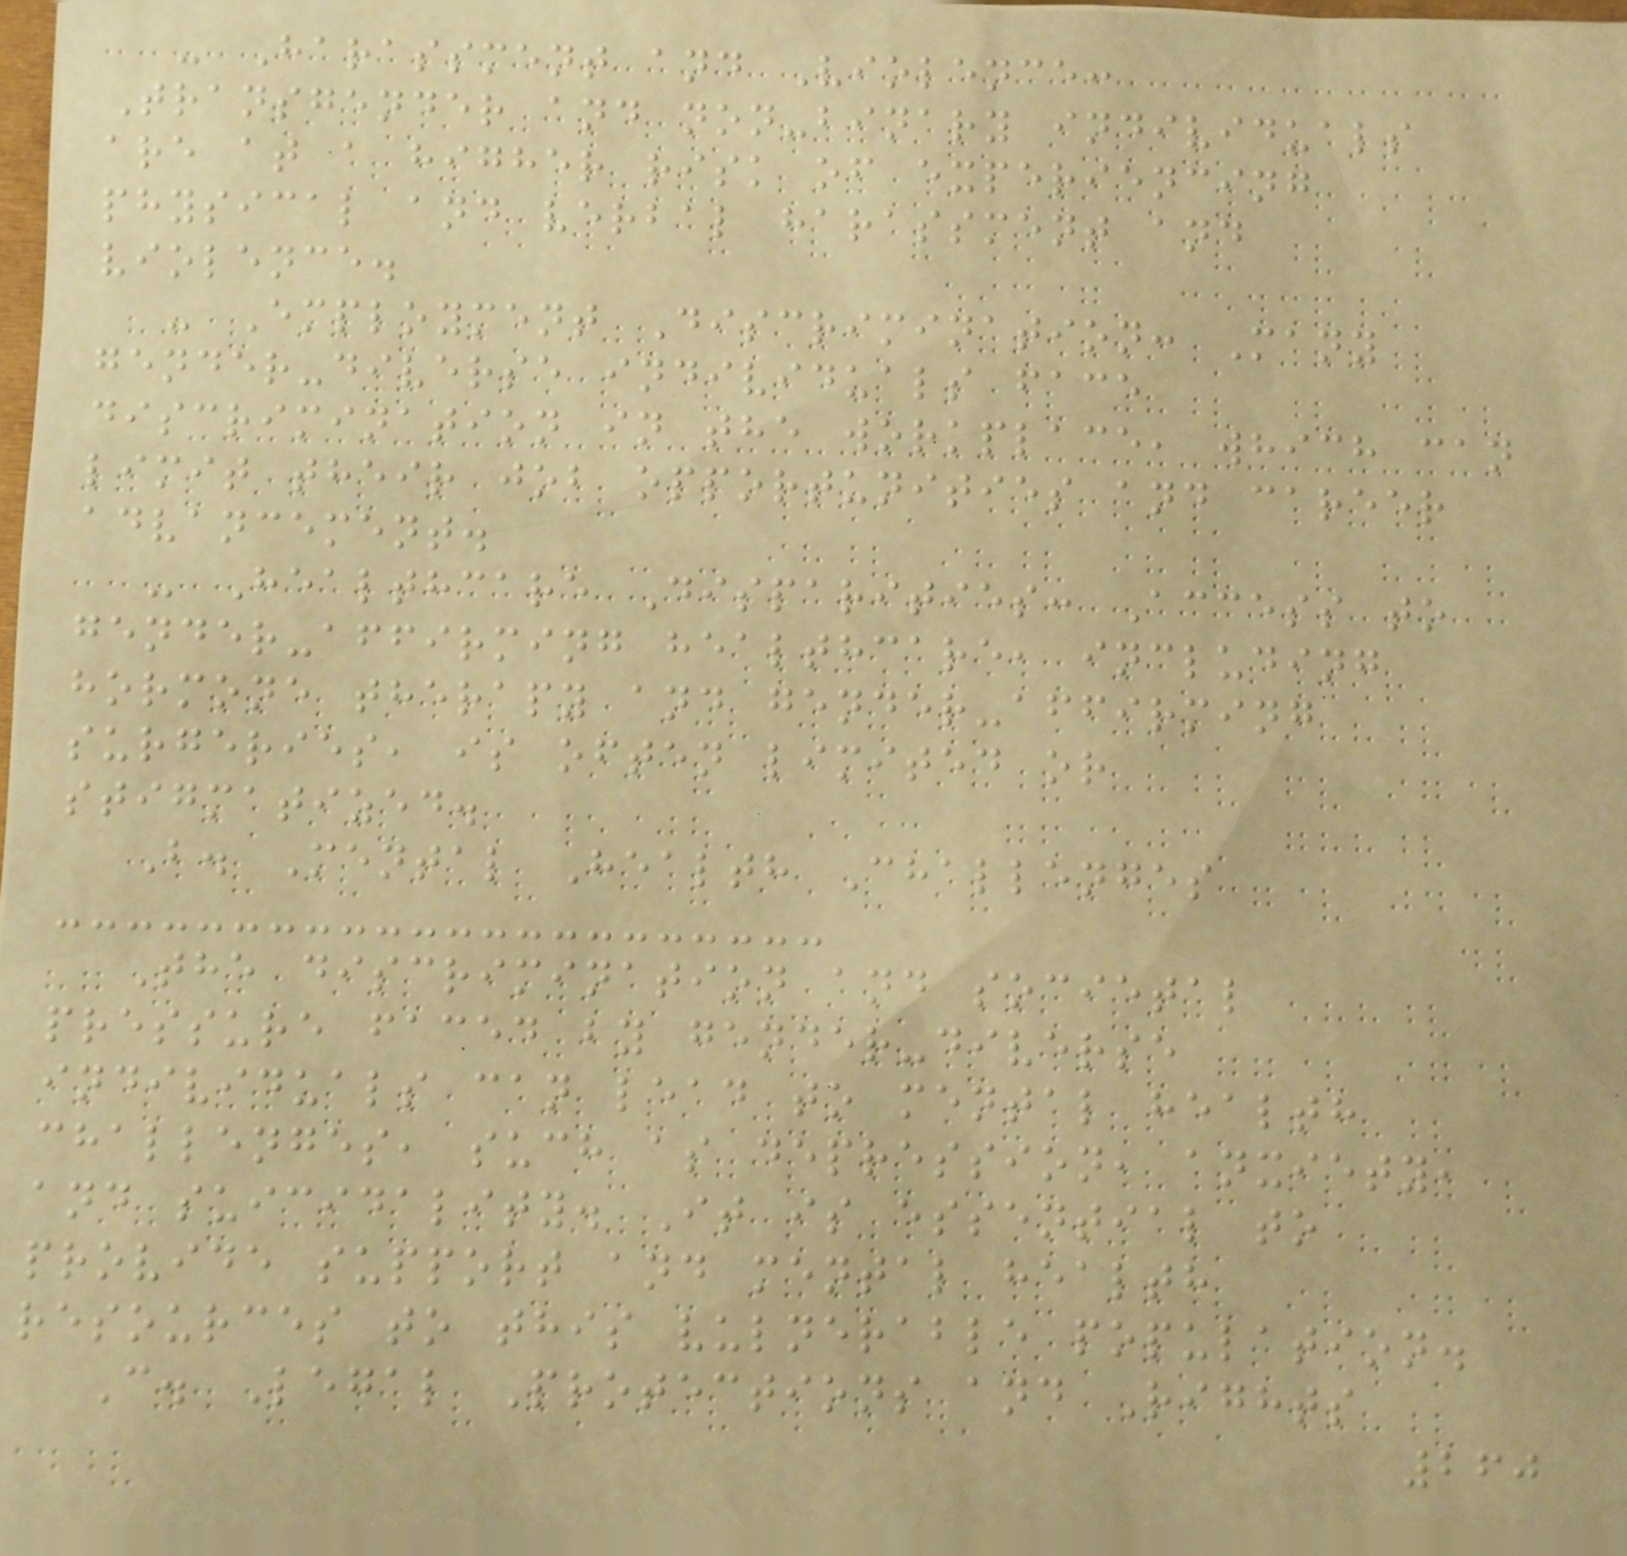- Harassment and Violence:
Transgender and non-binary individuals
are at a higher risk of experiencing
physical and verbal harassment and
violence.
- Employment Discrimination: Many
gender-diverse individuals face
discrimination in the workplace, which can
limit their job opportunities and career
advancement.
- Healthcare Disparities: Access to
gender-affirming healthcare, including
hormone therapy and gender-affirming
surgeries, is often limited or
stigmatized.
B. Mental Health Challenges
The discrimination and societal
pressure faced by gender-diverse
individuals can lead to mental health
challenges, such as depression, anxiety,
and suicidality. It is essential to
provide support and mental health
resources to this vulnerable population.
C. Legal Protections and Rights
260
